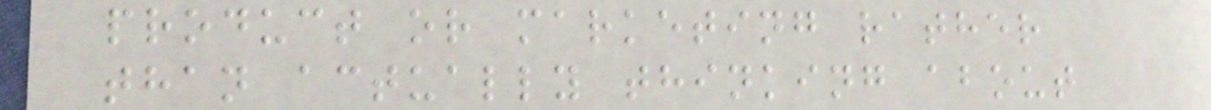product or marketing rather
than actually thinking about
